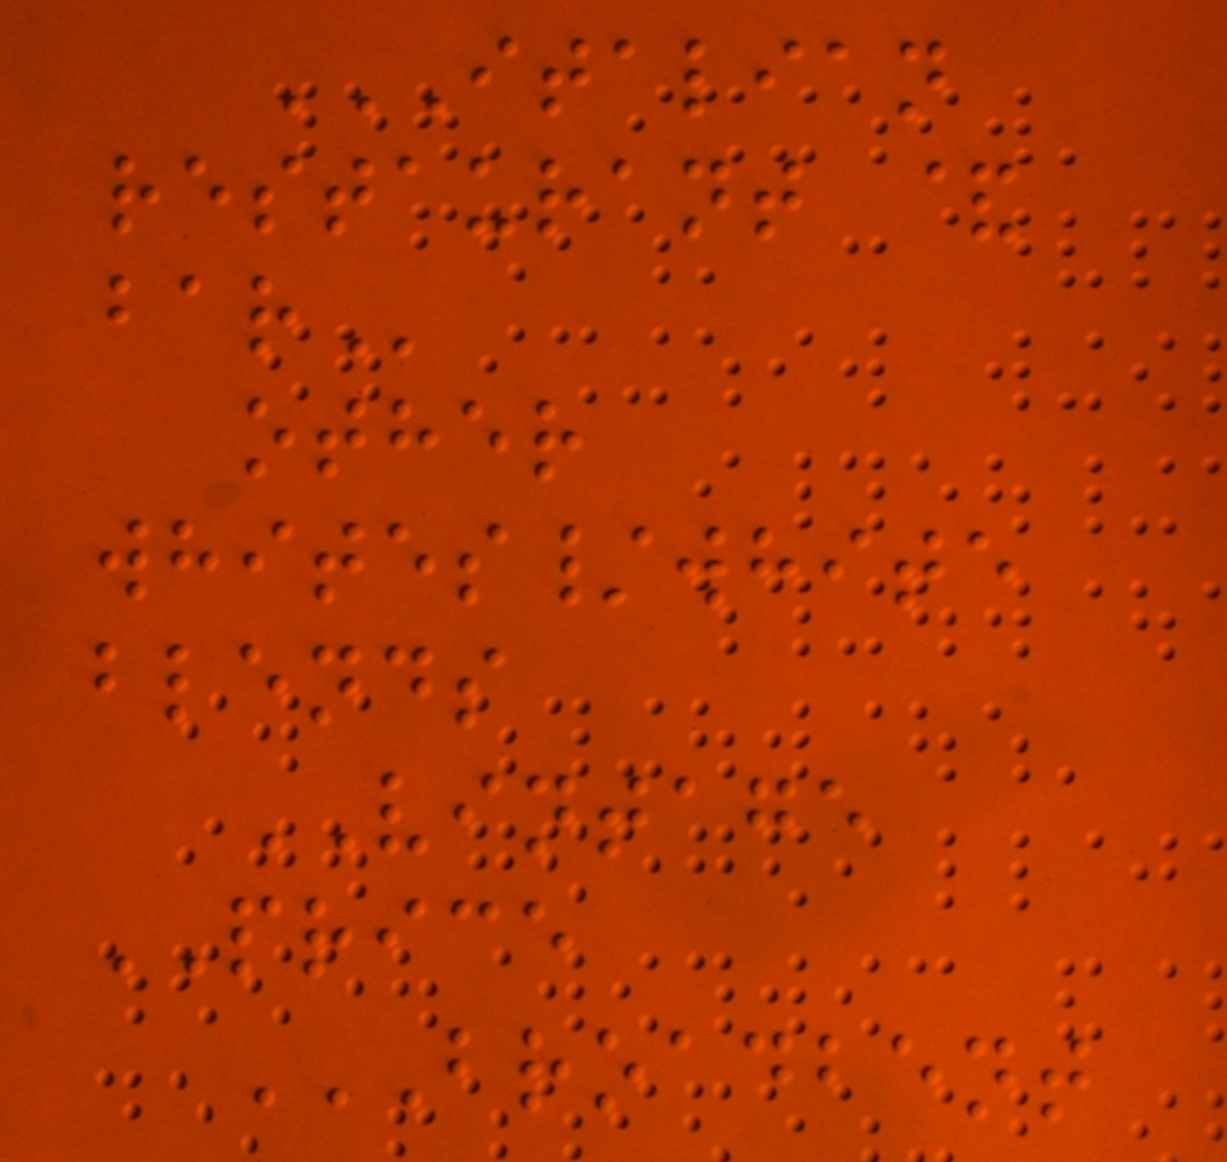ITALIAN
RESTAURANT &
BAR
other
whites/white
blends
VINTAGE
PRICE
BROADBENT
